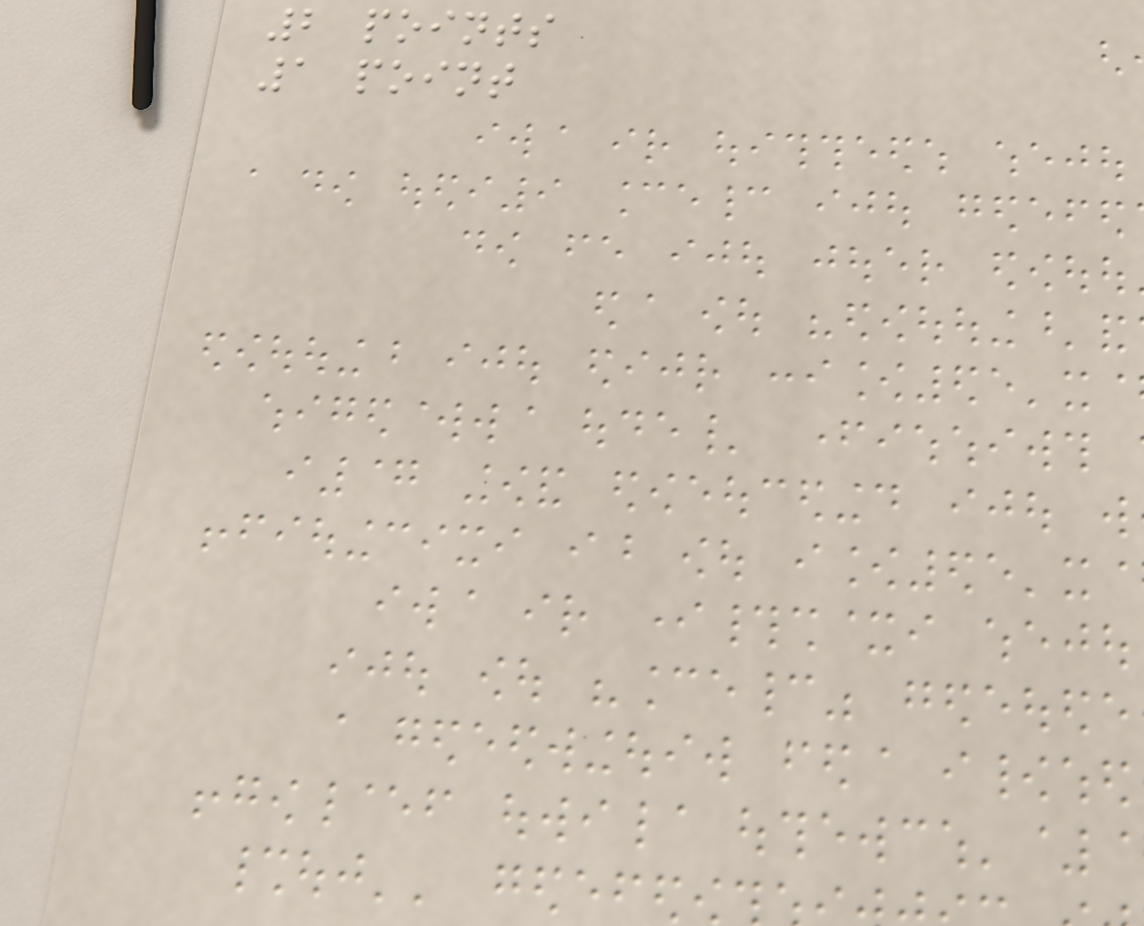2 points
1 point
